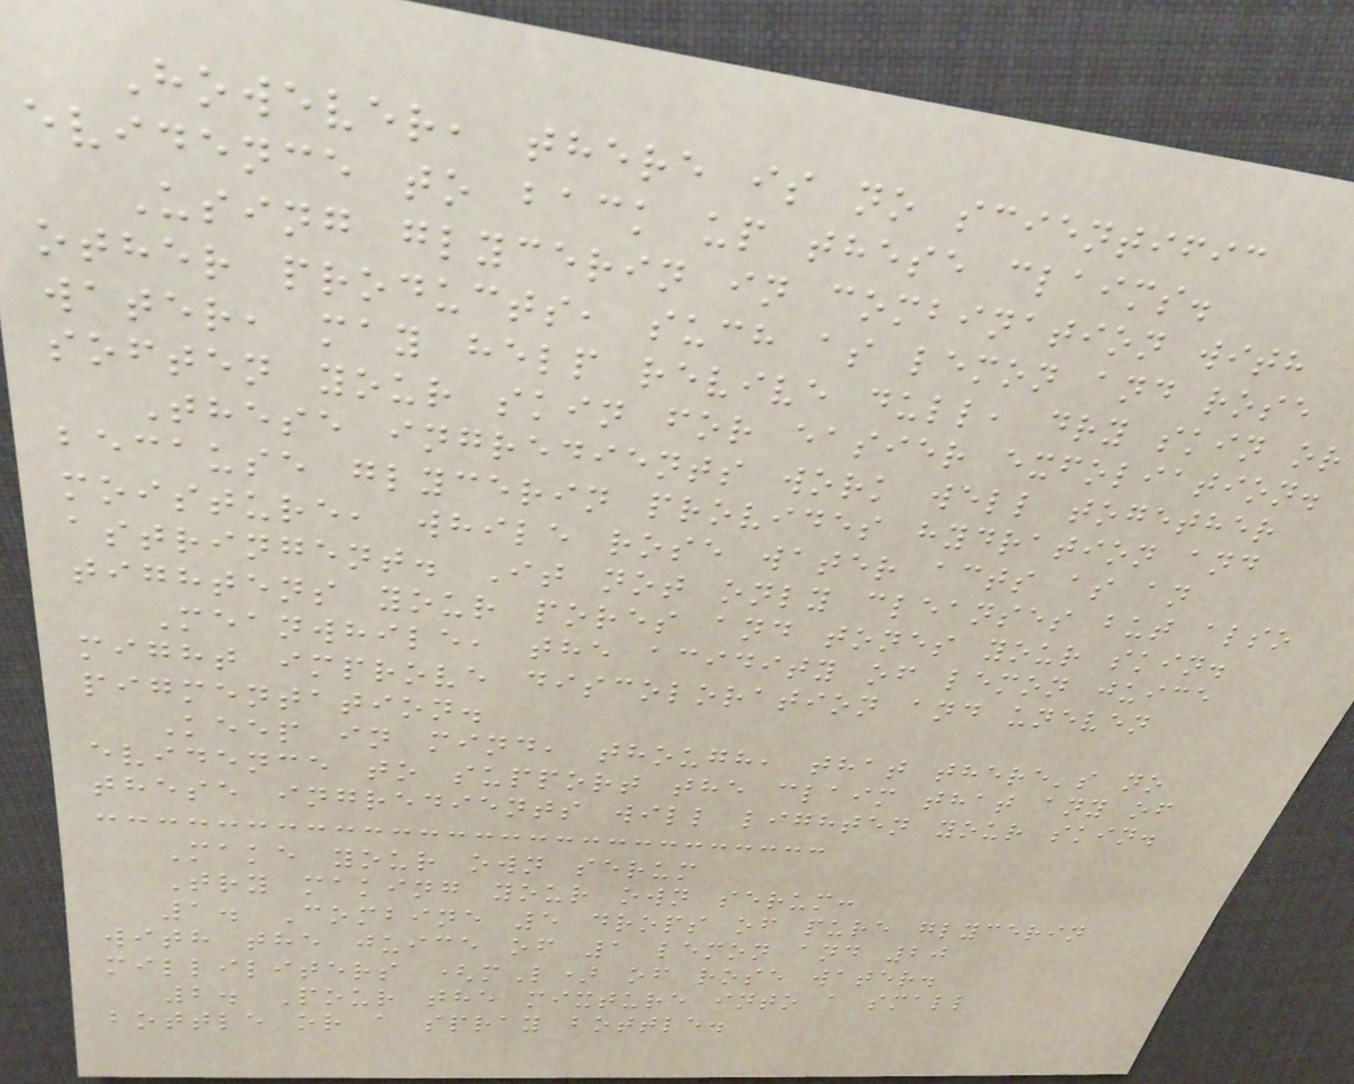However, there is no scientific
evidence to back up these claims.
Using glycerin in combination with
other products, such as lemon and rose
water, may help revive dull, dry skin or
soften your skin for easier exfoliation.
These ingredients work well together
because glycerin provides hydration and
moisture, while rose water acts as an
astringent. It not only cleanses but also
tightens your pores and tones your skin.
Meanwhile, the acidity of lemon juice
might improve discoloration and uneven
pigmentation.
Keep in mind, though, that there's no
evidence to support the claim that any of
these ingredients will lighten your skin.
Make your own serum
Try making your own serum:
1. Combine 5 drops of pure glycerin
with the juice of 1 lemon and 20
milliliters (mL) of rose water.
2. Pour the mixture into a small
bottle or a spray bottle.
